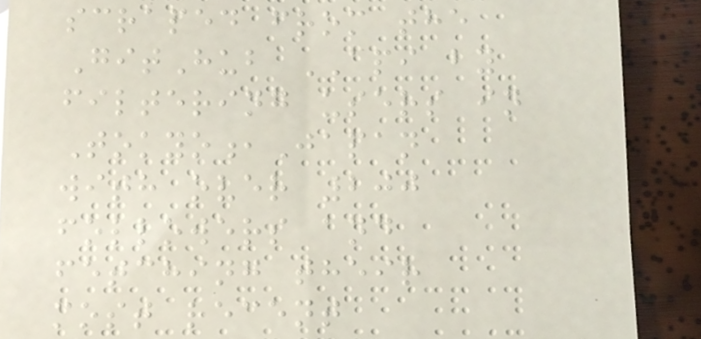scraped from the
GitHub API by
filtering users in
Tokyo,Japan
with over 200
followers and
fetching their
most recent
